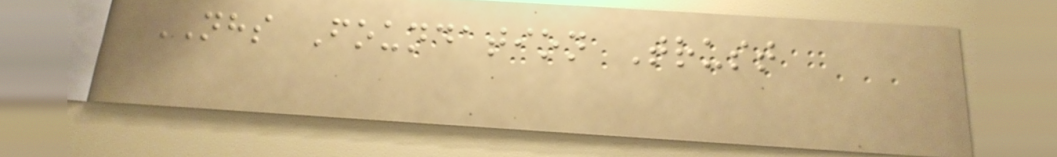NHS Foundation Trust
